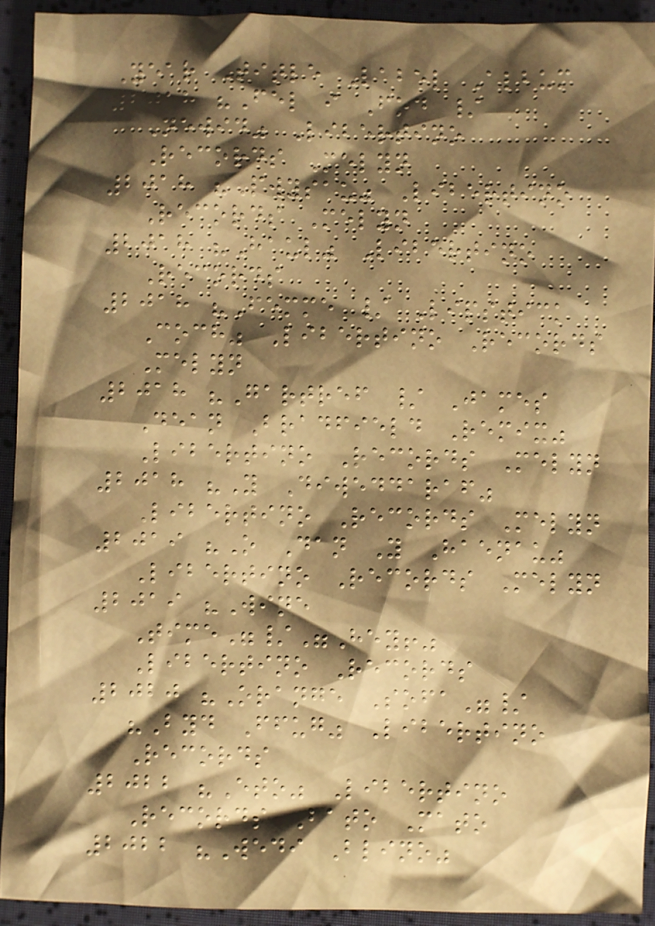Year Title Label Album
2018 "Fel i Fod /
Newid" Libertino
Records Melyn
2018 "Pwysau" Libertino
Records Melyn
2018 "Haul" Libertino
Records
2018 "Femme / Lipstick
Coch" Libertino Records
Melyn
2018 "Gartref / James
Dean Bradfield Remix"
Libertino Records Melyn
2018 "Y Diweddaraf"
Libertino Records Melyn
2019 "O Dan Y Haenau"
Libertino Records Melyn
2019 "Wine
Time"/"Hey!"
Libertino Records
2020 "Orange Sofa"/
"Byd Ffug" Libertino
Records
2022 "Eto" Libertino
Records Bato Mato
2022 "Wedi Blino"
